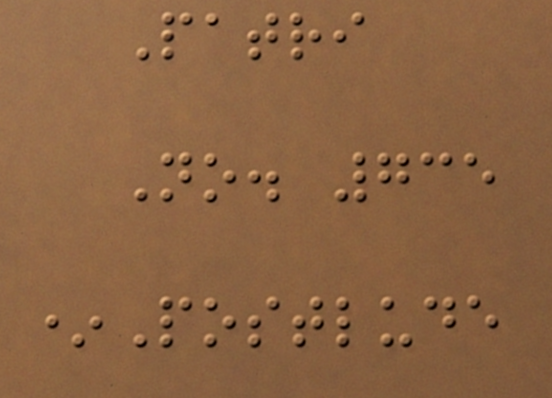Patri
No. 735
*Postlude
